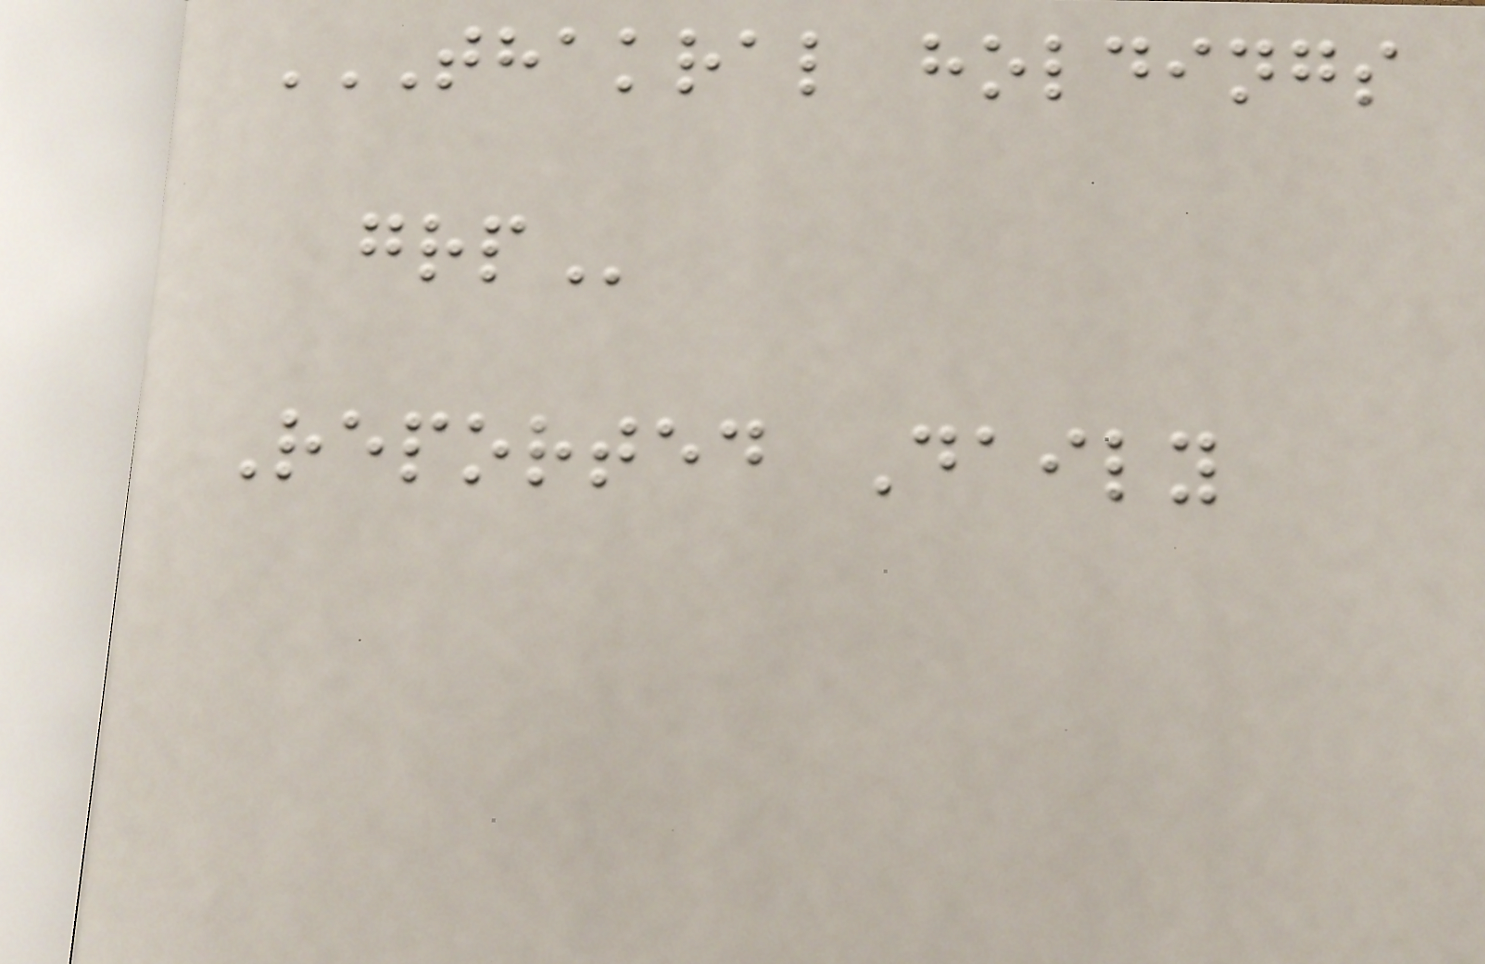THAKRAL HOLDINGS
GRP
Reported Daily
